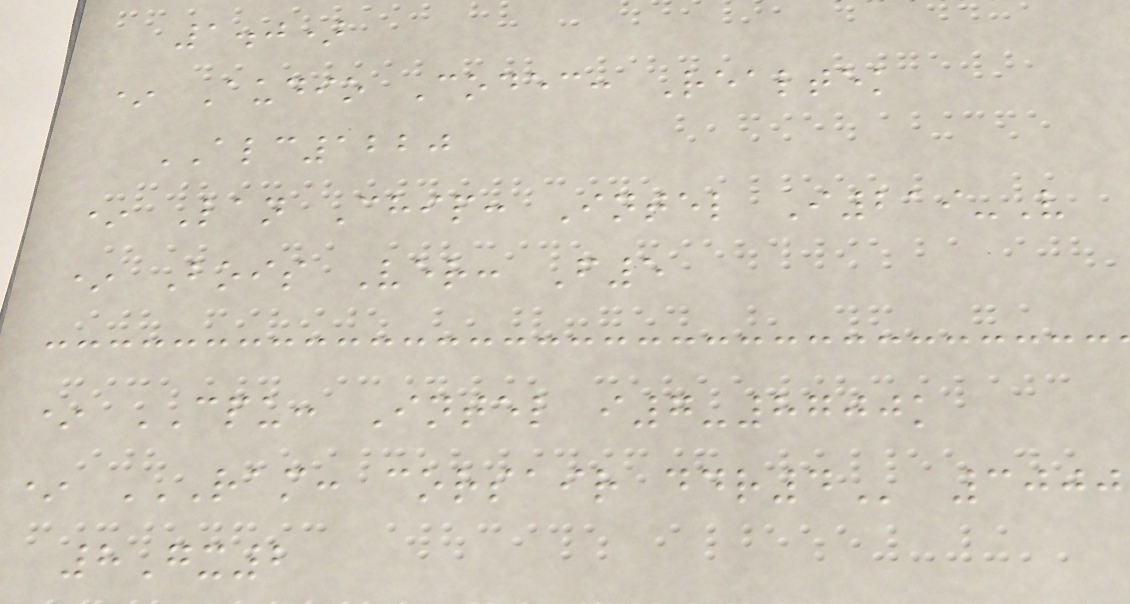1.0)
* Audio Codec: Realtek
ALC1220
* Lan Chip: Intel I219-V
* Bois Ver: F5
* CPU: Intel i7-8700k
* RAM: CORSAIR DDR4 3000
8Gx2
